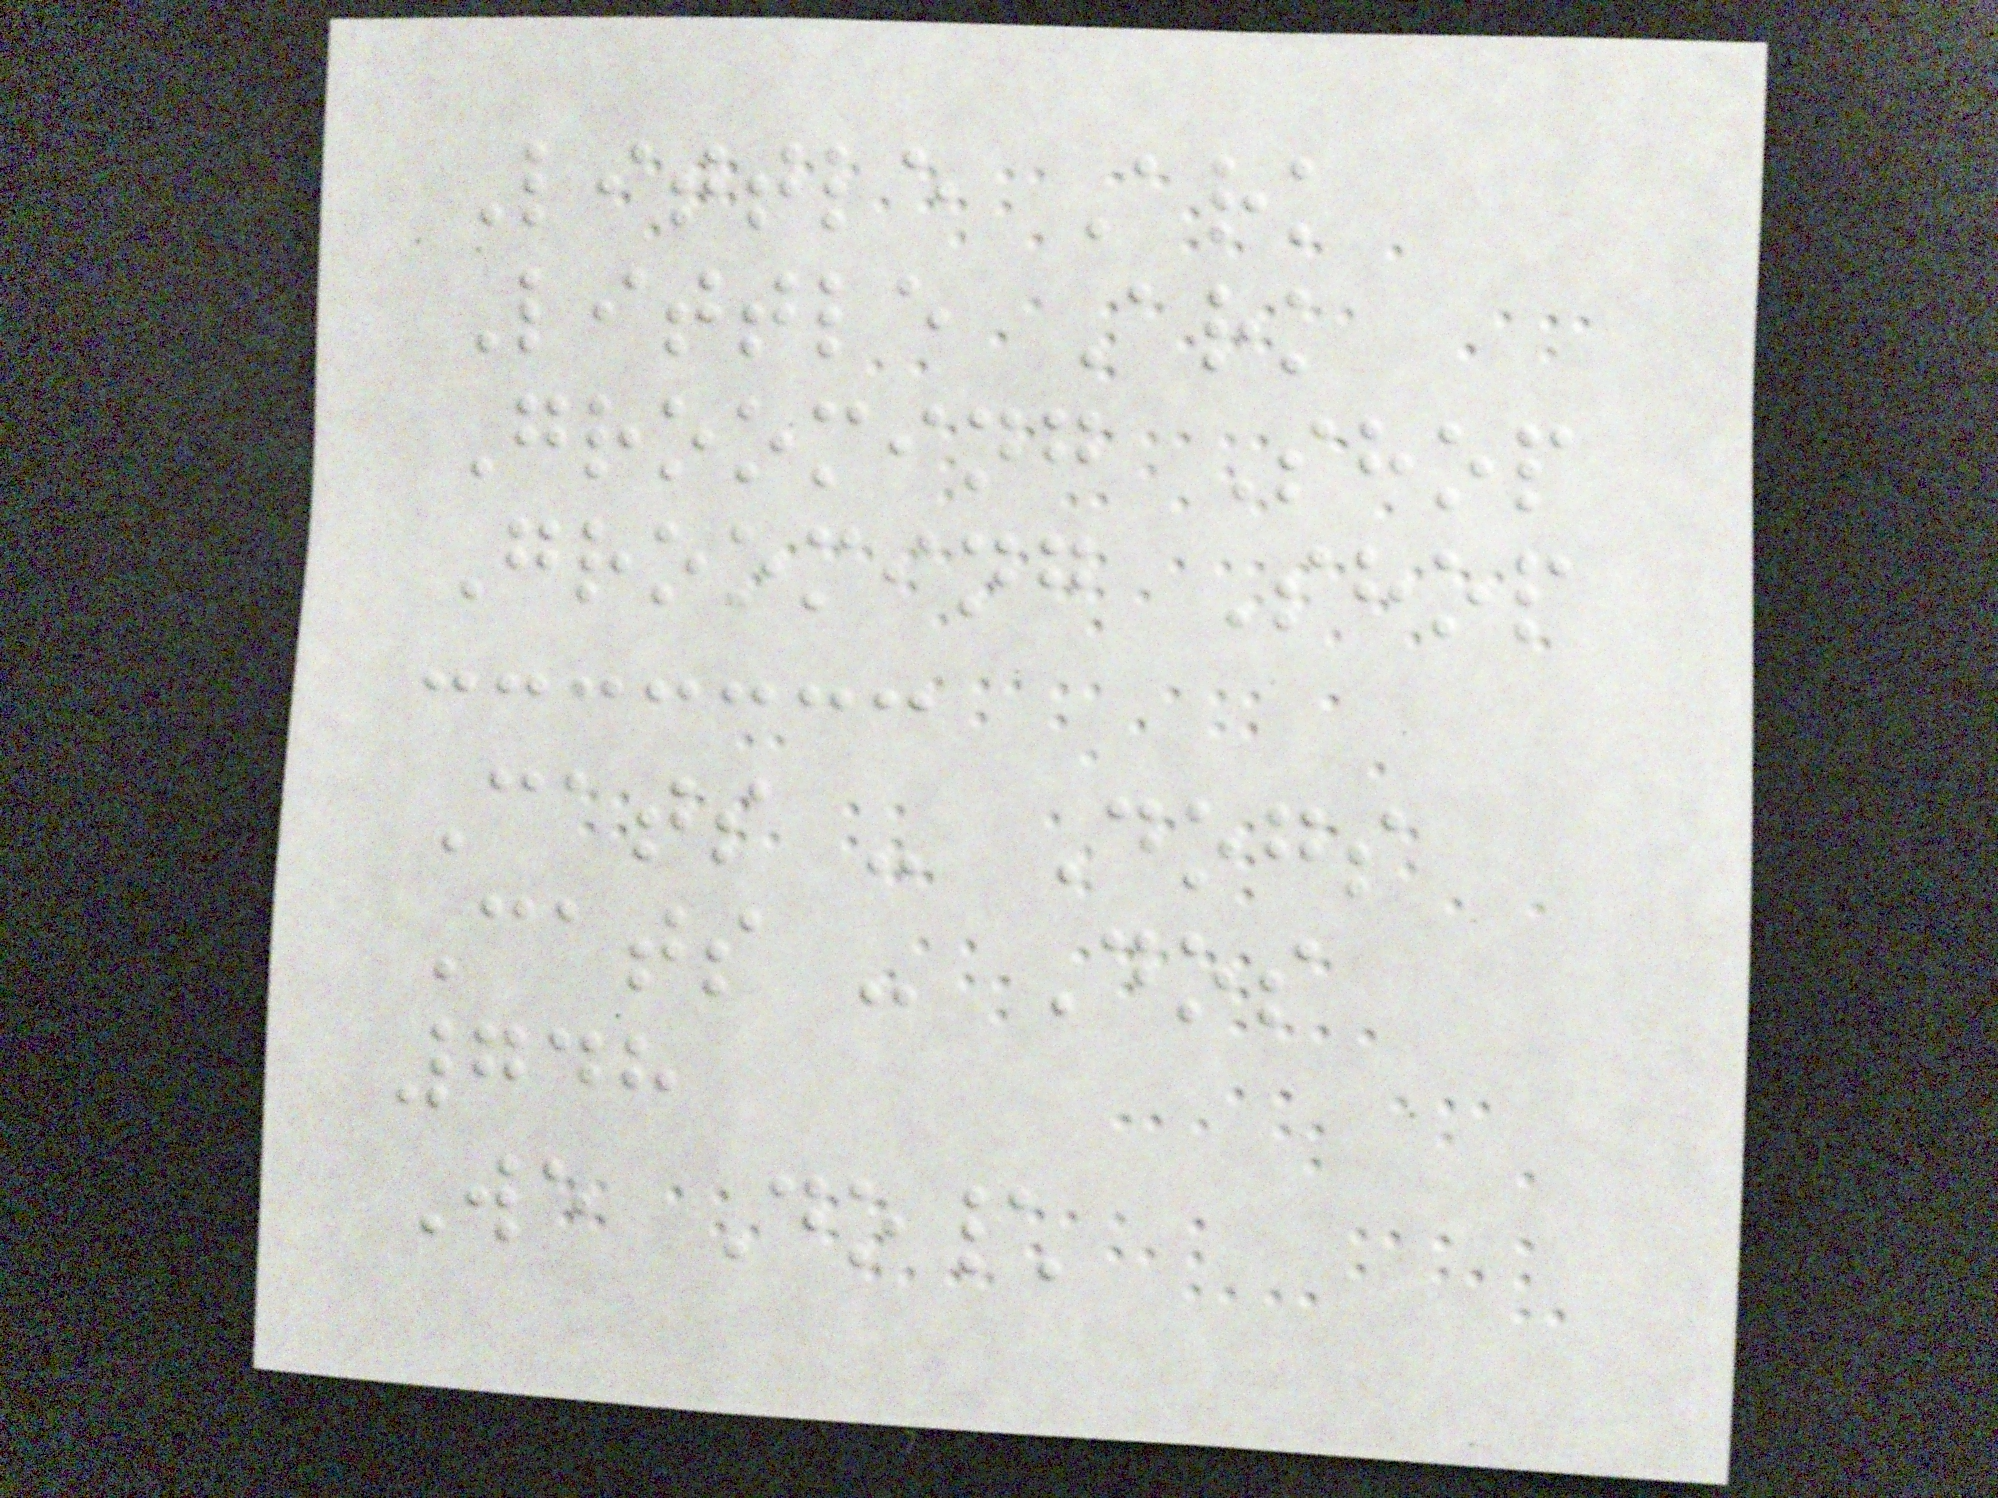Little Ark
Little Ark
Grooming Shop
Grooming Shop
Cats - Dogs
Cats - Dos
748
We Do\
